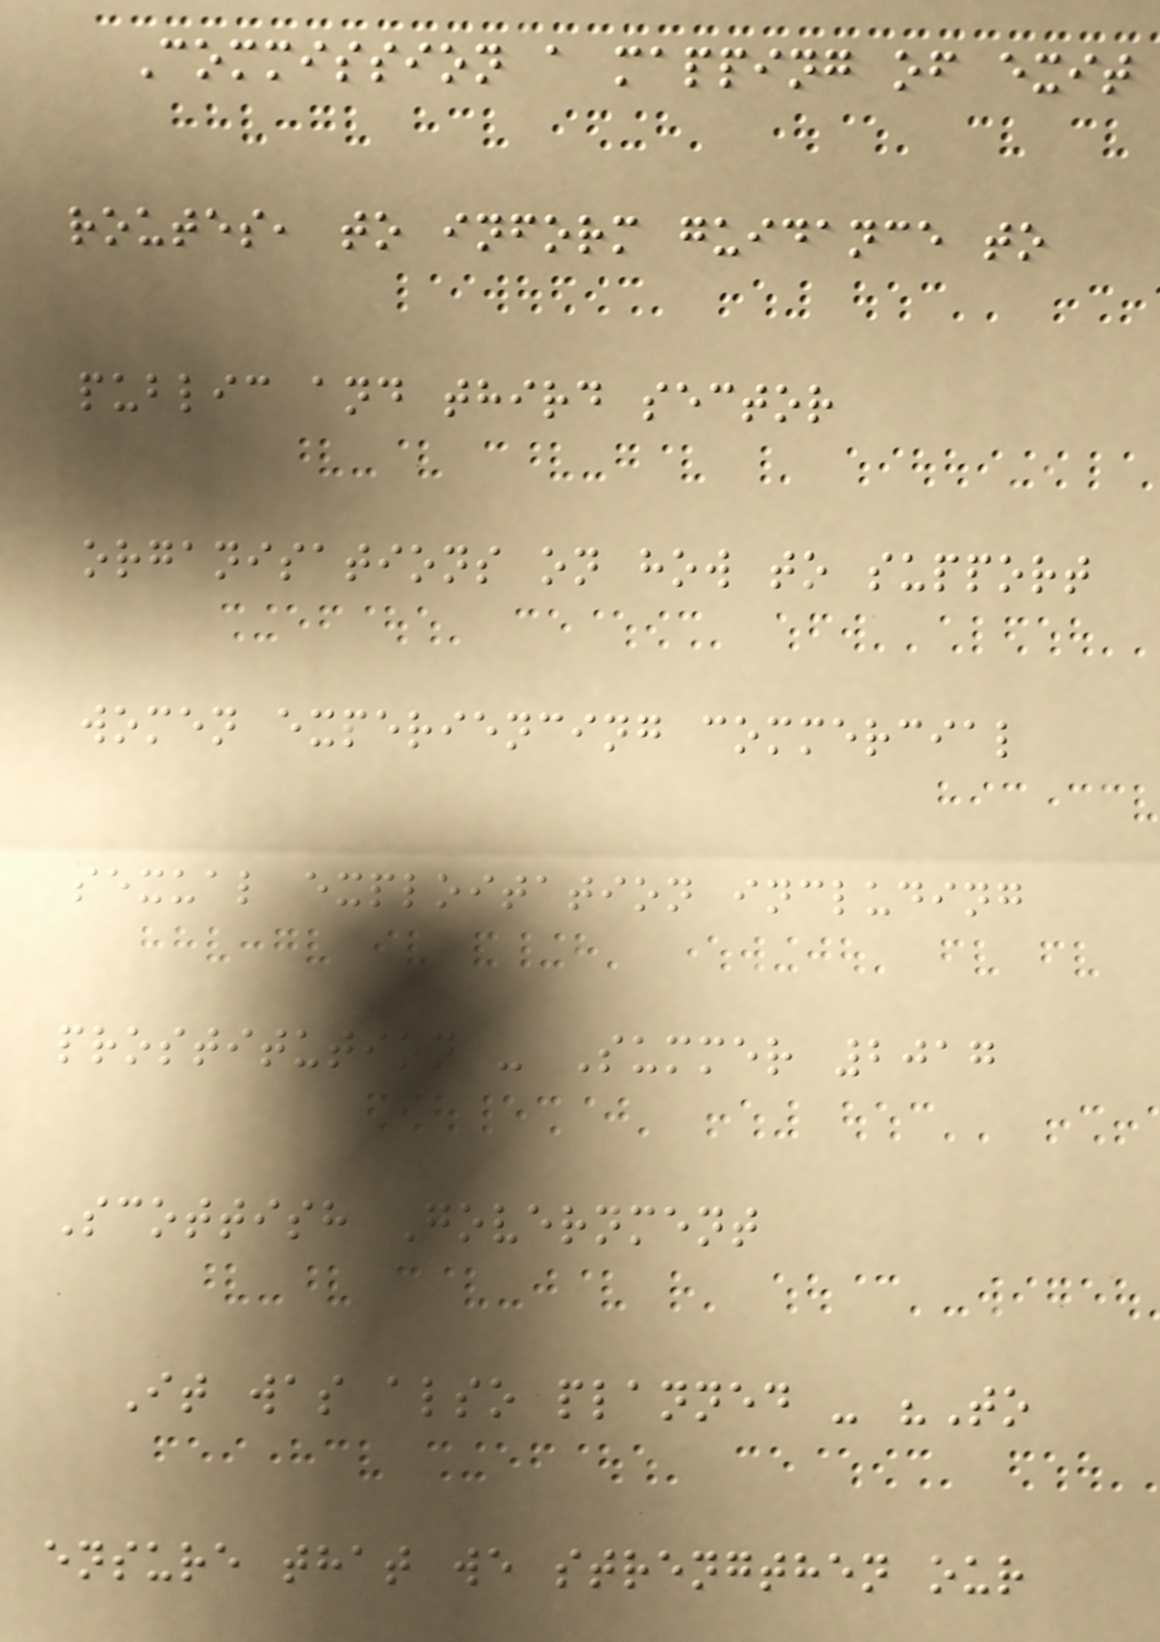Commission a mapping of exit
routes, to inform guidance to
public and third sector
organisations on how to support
women experiencing commercial
sexual exploitation including
prostitution - Summer 2017
Scottish Government
It was also planned - "To
ensure that we strengthen our
